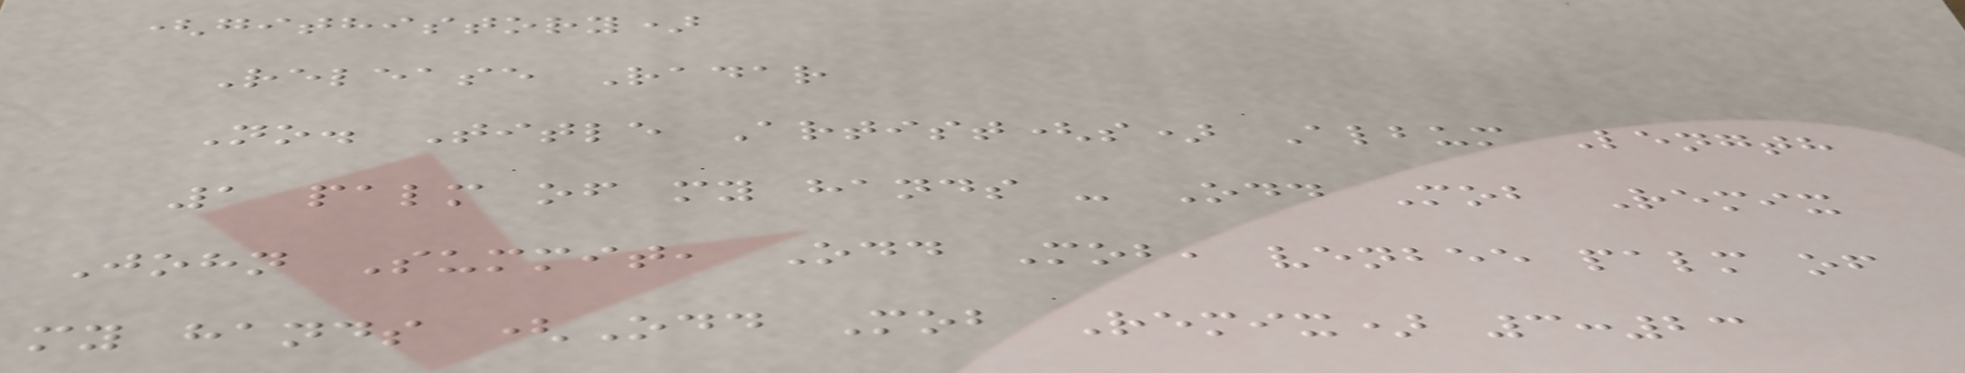(githistory)
Release Radar
No. Title Artist(s) Album Length
1 palm of my hands - Odd Mob Remix
John Summit, Odd Mob, venbee palm of
my hands (Odd Mob Remix) 3:23
